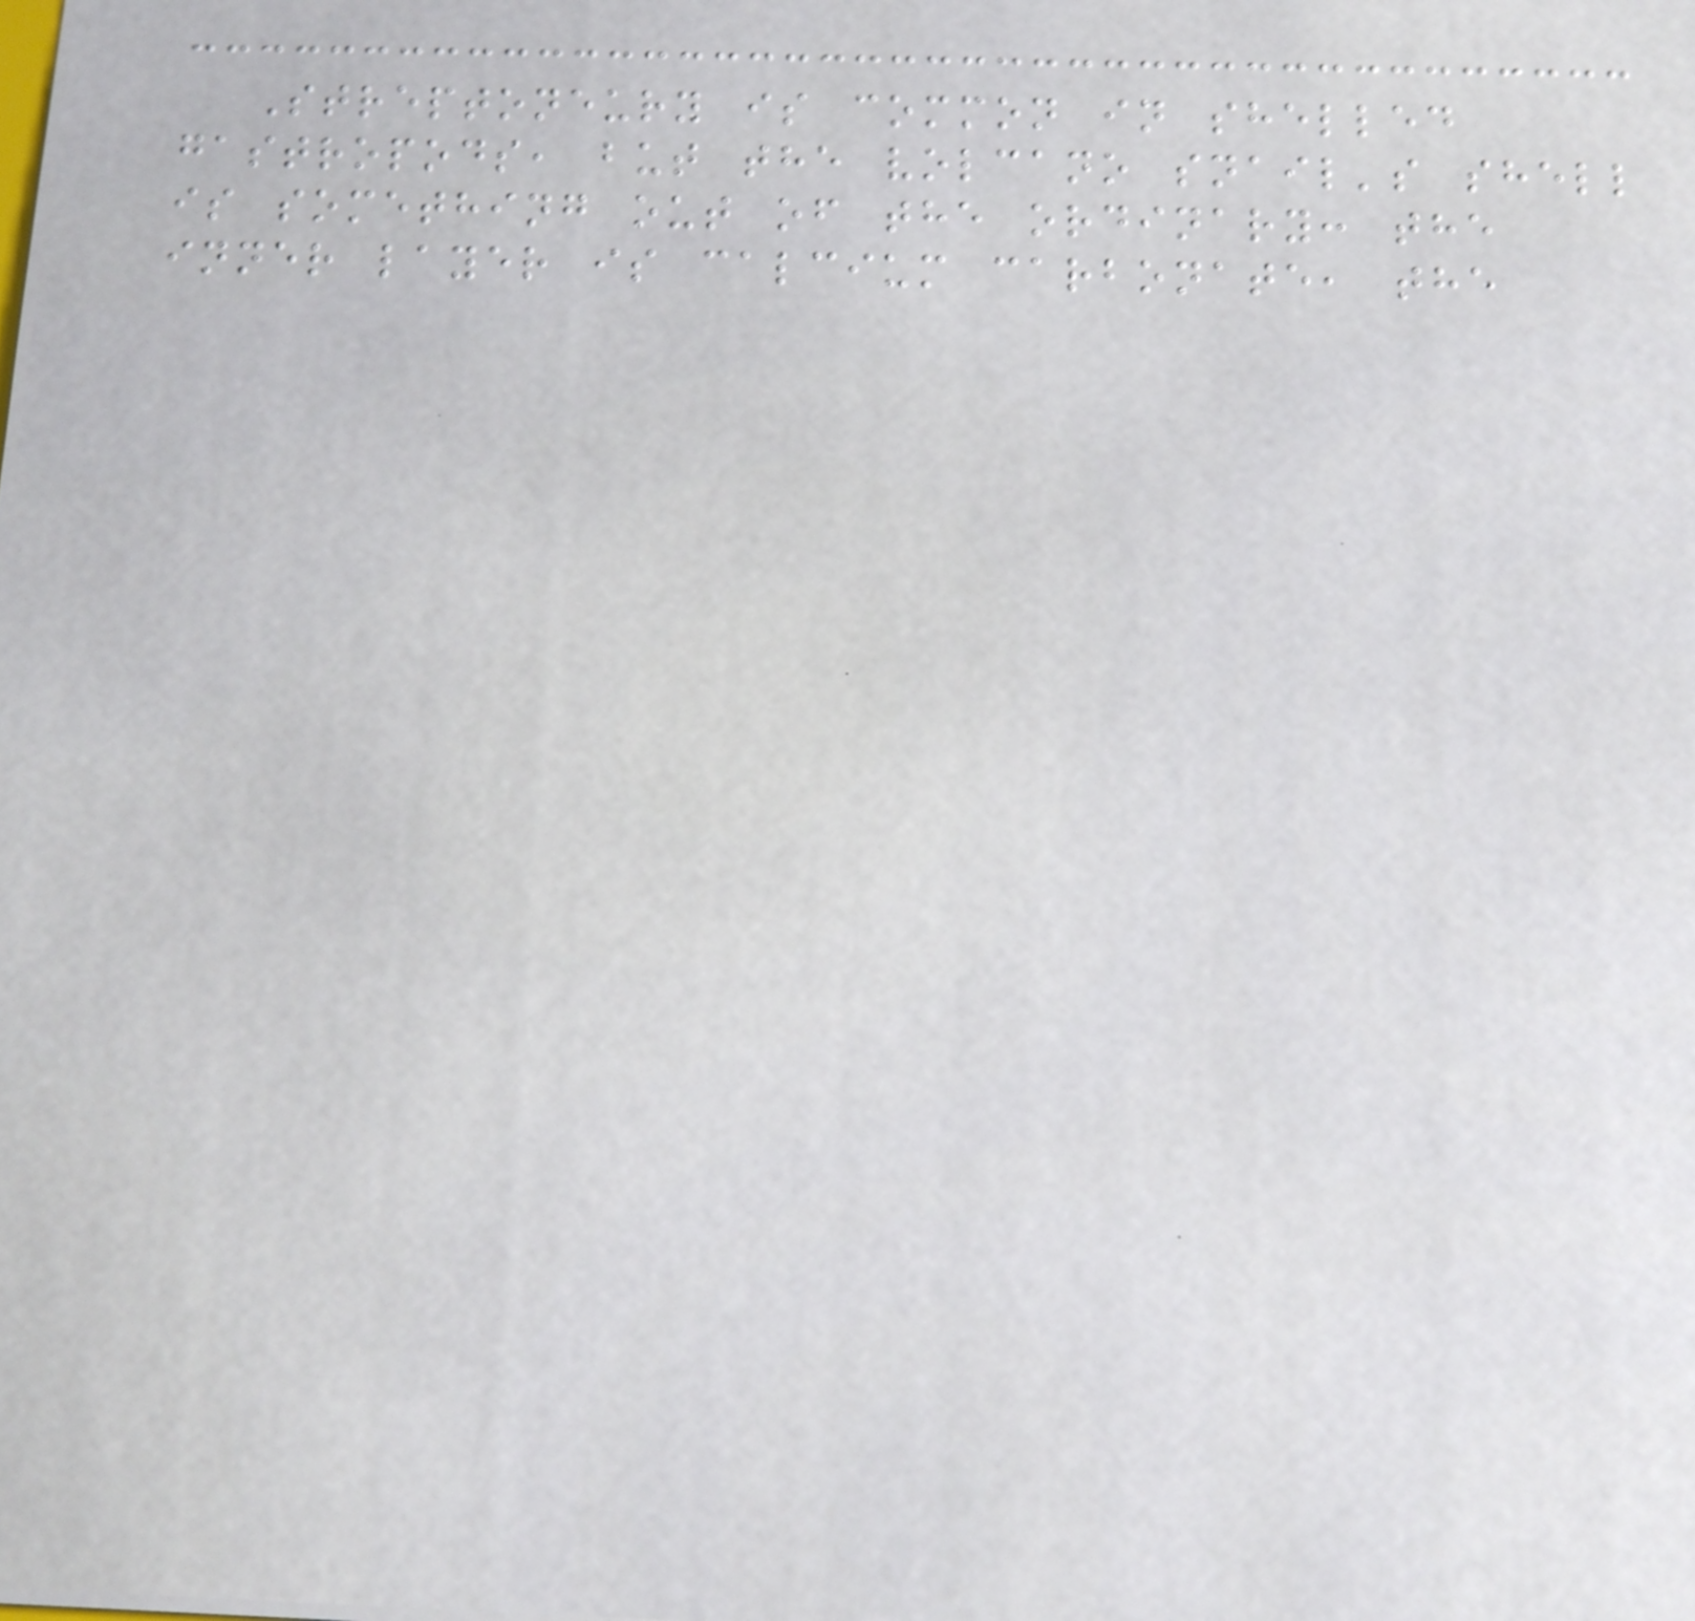Streptoneury is common in shelled
gastropods, but the volcano snail's shell
is something out of the ordinary: the
inner layer is calcium carbonate, the
